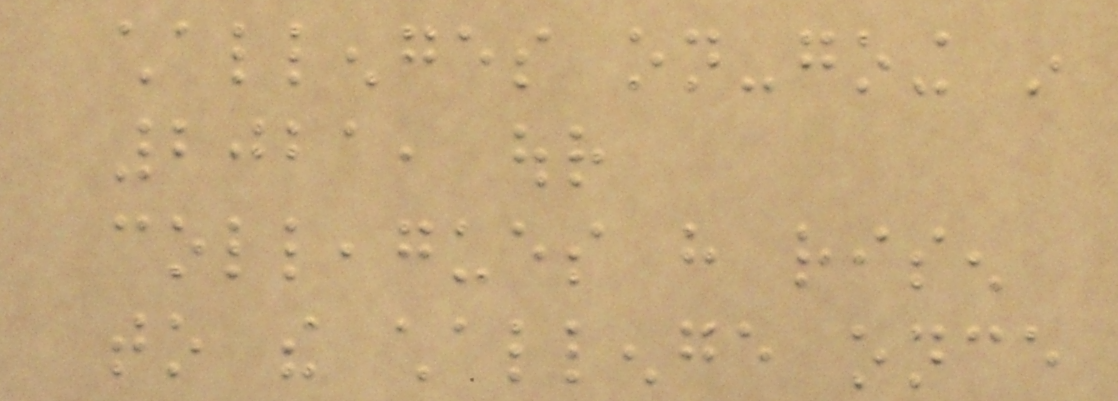challenges on-going in
2021, our
colleagues have risen
to the challenge once
